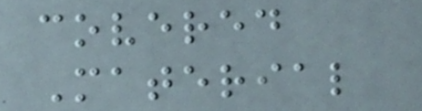covered
Material
